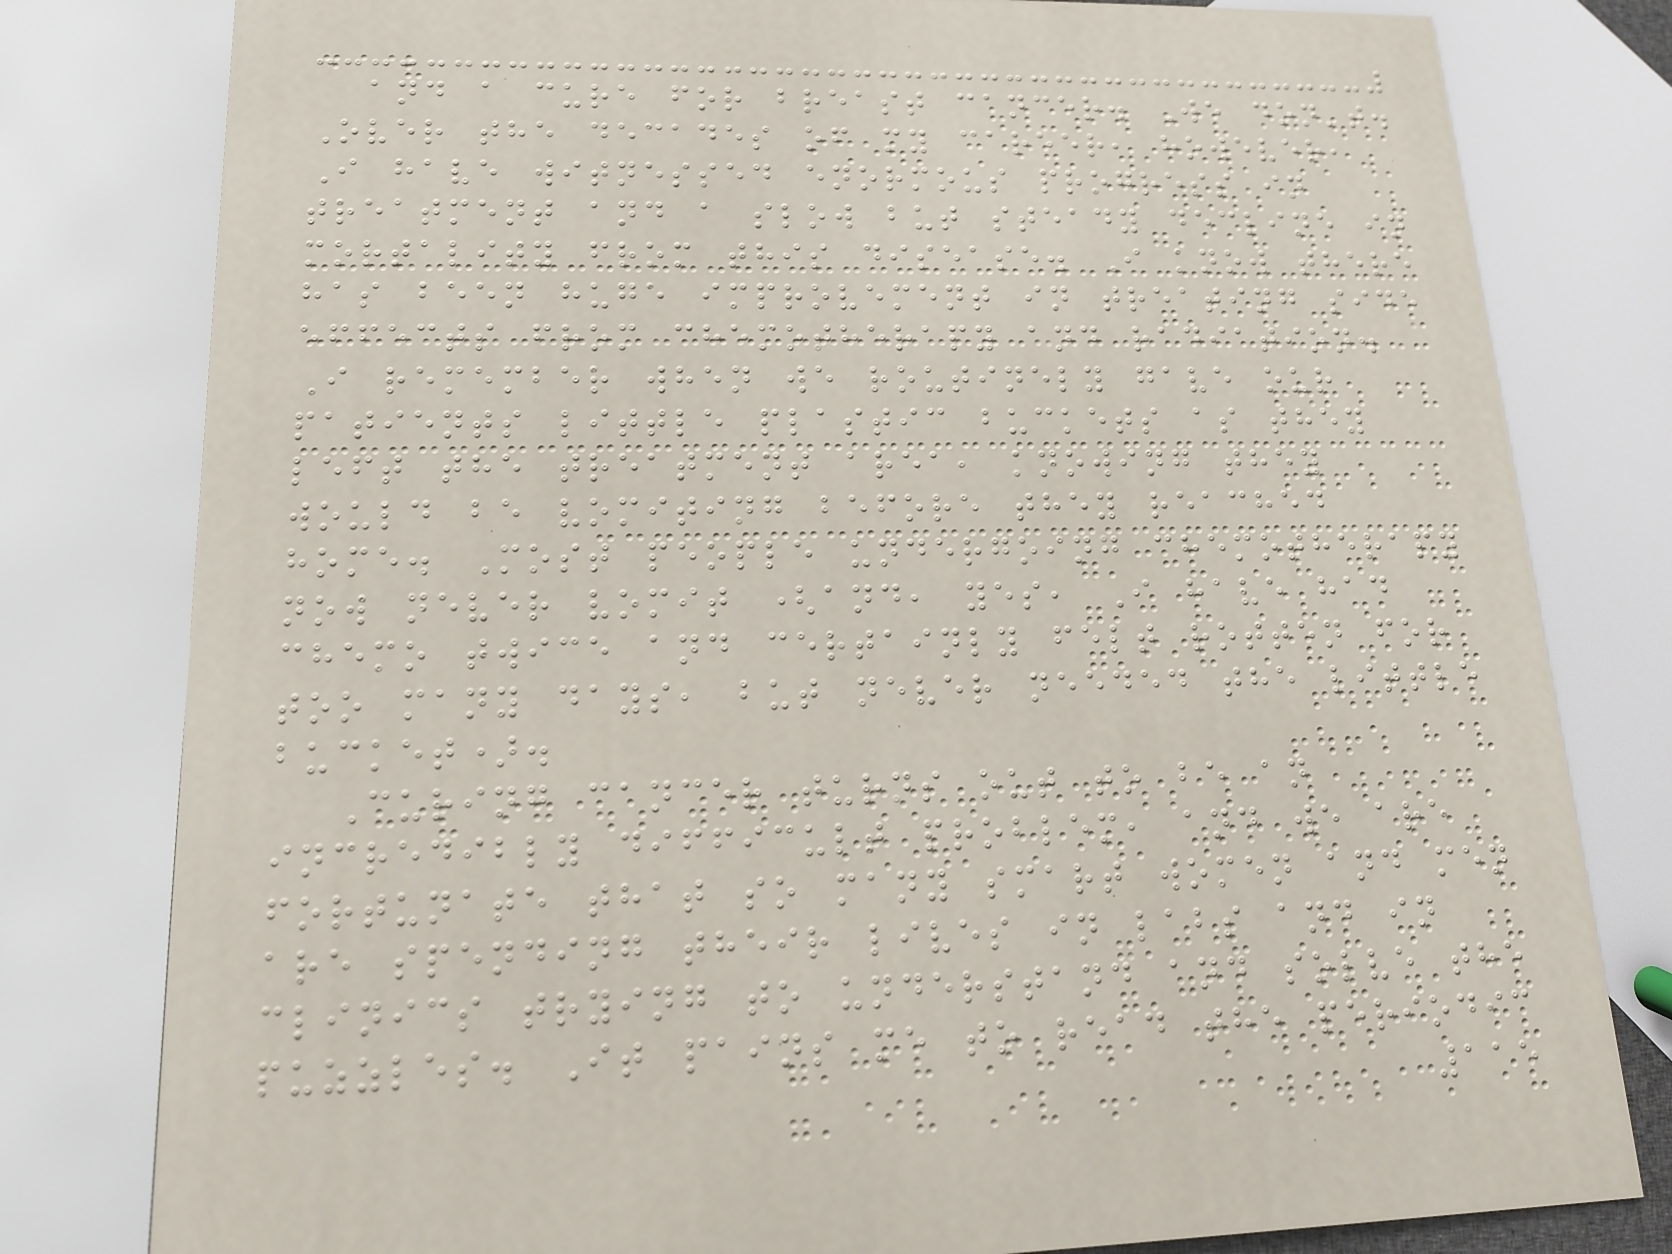and a cure for breast cancer. We don't.
Over the decades of my career, however,
I have witnessed enormous progress in
treatment and a slow but steady decline in
mortality from this disease. I know there
has been huge improvement in treating side
effects from chemotherapy and radiation.
I remember when we routinely gave our
patients little plastic buckets as they
left the treatment area, knowing they
would be vomiting before they reached
home. Most people undergoing chemotherapy
now never vomit (and, yes, I have had
chemo twice and certainly felt rotten for
too many days, but never needed the little
bucket).
Curing cancer turns out to be an
incredibly difficult problem, and we are
fortunate that so many smart women and men
are spending their lives in labs and in
clinics trying to understand and solve the
puzzles. It pains me to read the periodic
115
